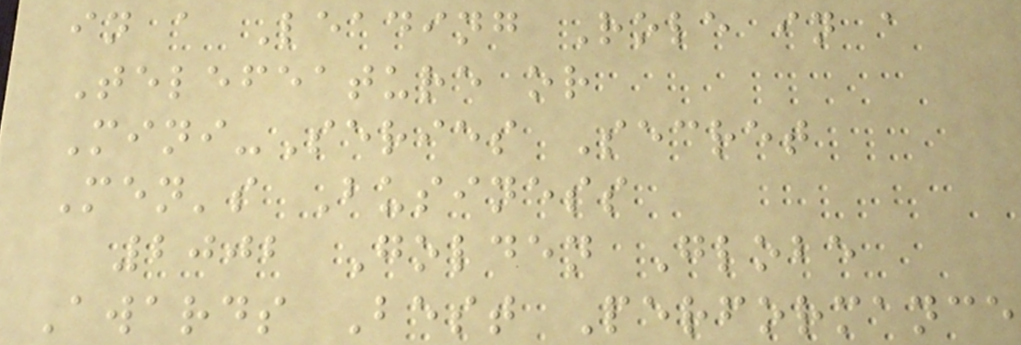in a Leading Role in a
Telefeature or
Mini-Series Secret
Men's Business
2002 Golden Globe
Awards Best Performance
